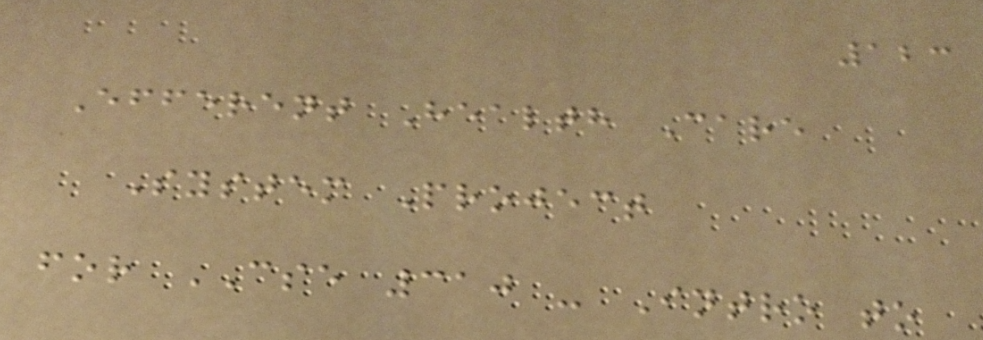123
Efferent Health Care
System Project
for CSE 310 - Intro to
